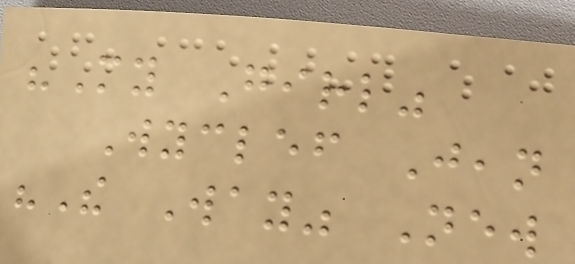"My Girl"
Wyclef Jean
"The Way" New
